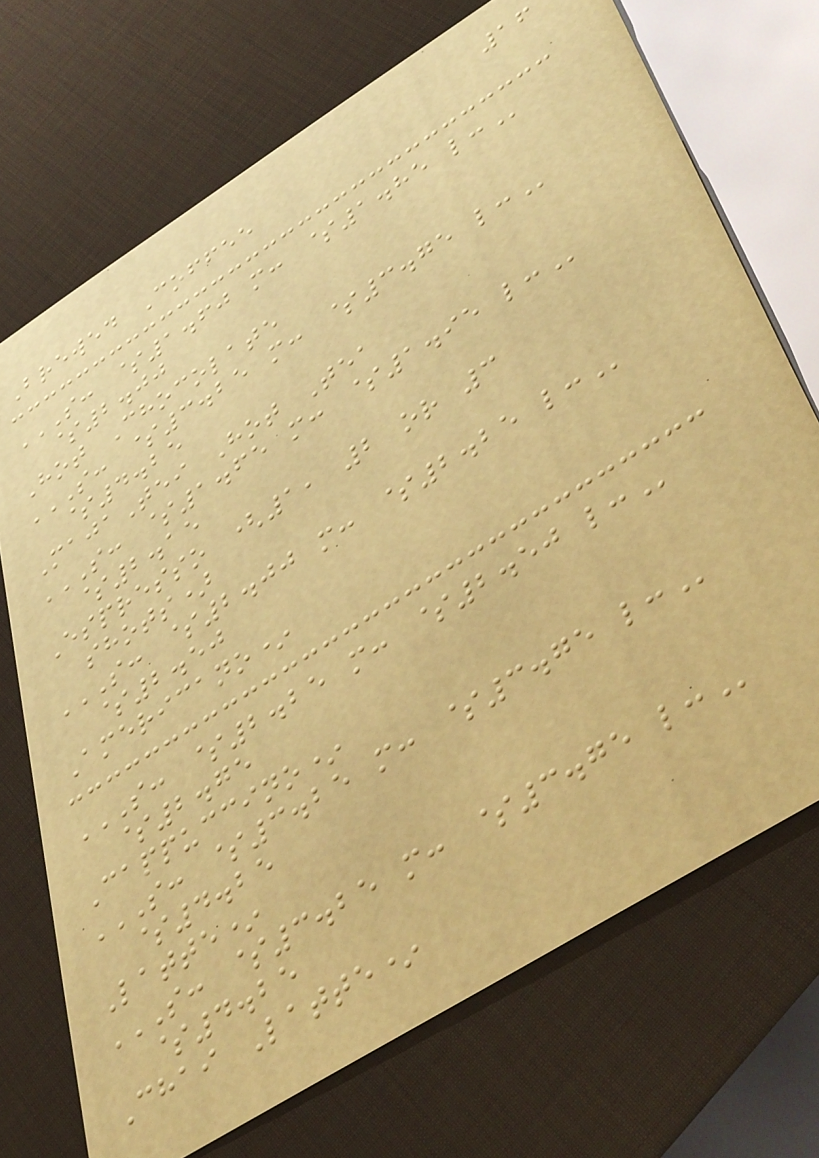16
Brewed Coffee
S: $1.60 M: $1.85 L:
$2.00
Hot Chocolate
S: $3.25 M: $3.75 L:
$4.25
MajaTei Hot Tea
S: $1.65 M: $1.95 L:
$2.15
Espresso (1, 2 or 3
shots)
S: $2.00 M: $2.25 L:
$2.50
Americano*
S: $2.25 M: $2.50 L:
$2.75
Cappuccino*
S: $3.25 M: $3.75 L:
$4.25
Latte*
S: $3.25 M: $3.75 L:
$4.25
Chai Latte*
